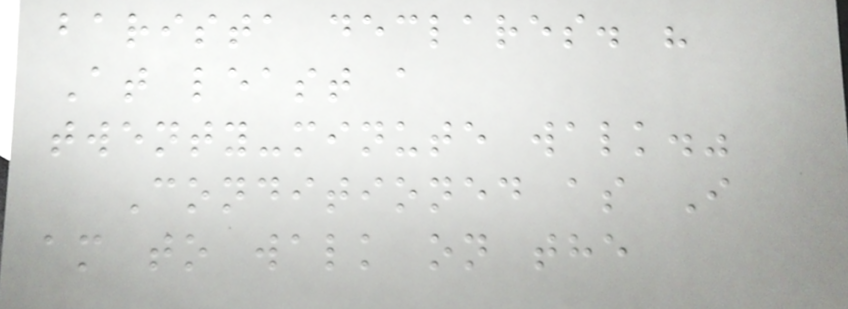barista declares. "
At least a
twenty-minute walk."
Conditioned as I
am to walk on the
